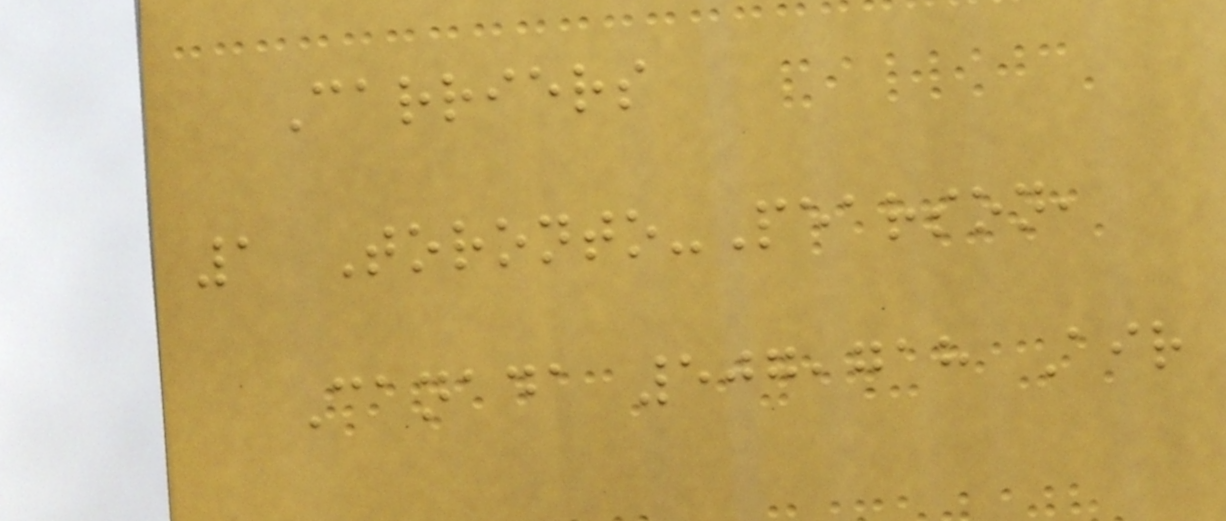Carriers
1 Toronto-Pearson,
Canada 507,718 Air
